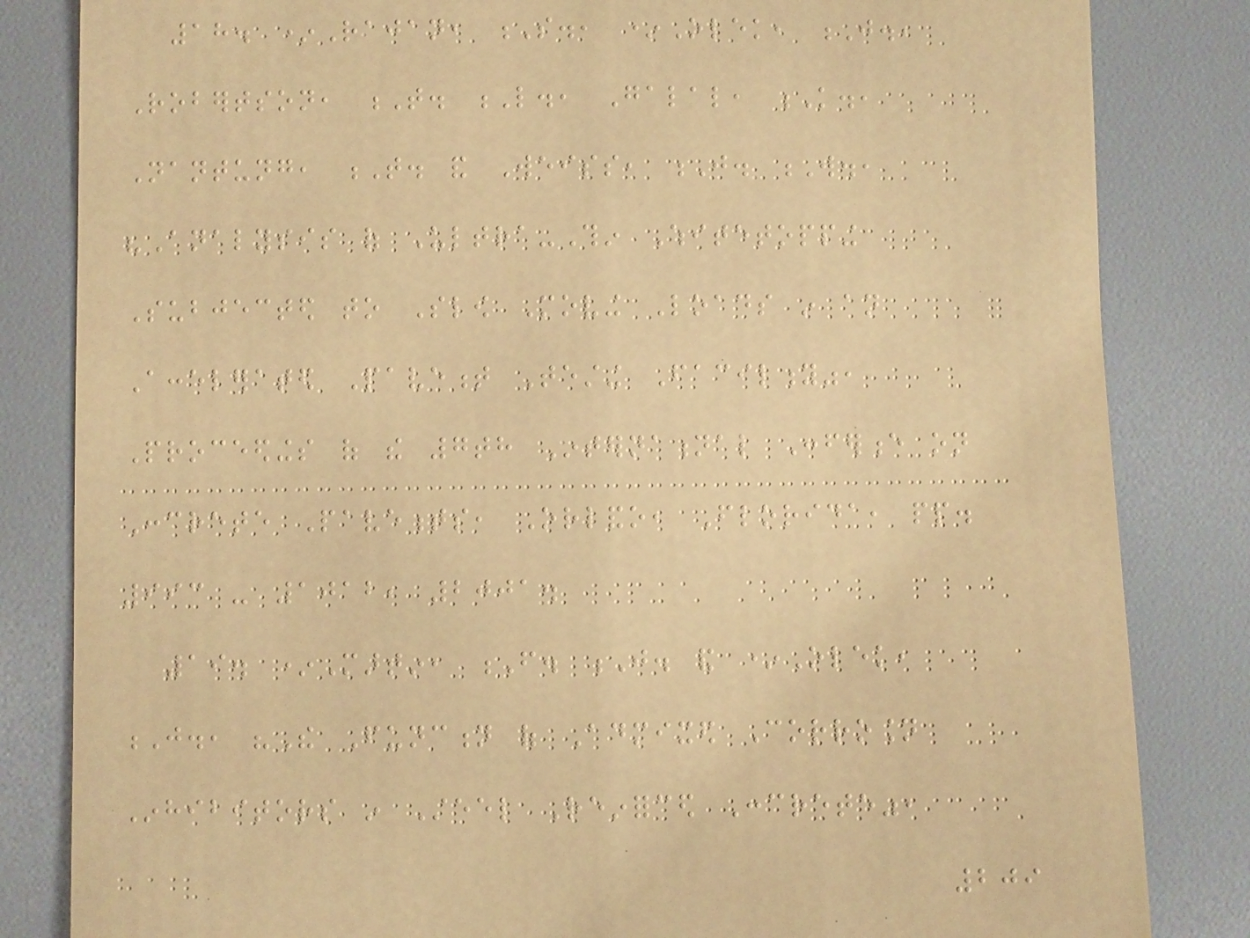18. *Rajan, S., *Olek, J.,
Robertson, T. L., Galal, K.,
Nantung, T. and Weiss, J. W.,
"Analysis of Ultra-Thin Whitetopping
Subjected to Slow Moving Loads in an
Accelerated Pavement Testing Facility",
Proceedings of the 7th International Conference on
Concrete Pavements, Orlando, Florida, pp.
993 - 1012, 2001.
19. *Martin, F. J. and *Olek,
J., "The Function of Admixed Corrosion
Inhibitors in Steel Reinforced Concrete",
209
